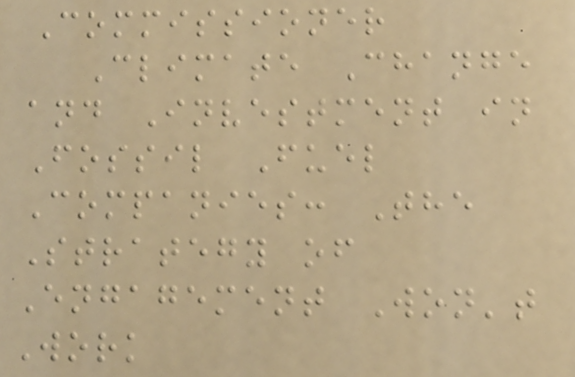Commissioner
Climate Change
and Investment in
Fossil Fuel
Companies: The
Strategy of
Engagement Won't
Work
